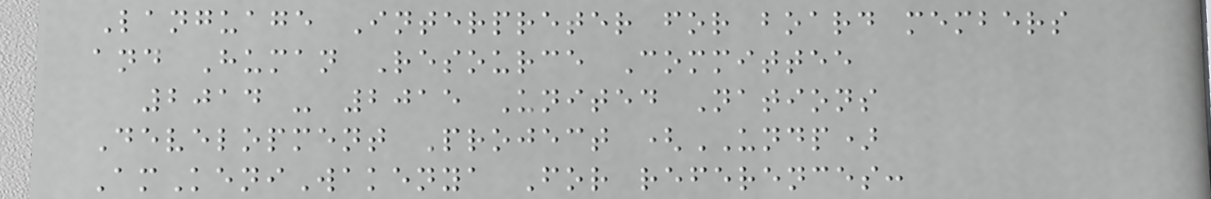Language Interpreter for board members
and Human Resource Committee
2014 - 2015 United Nations
Development Project (UNDP)
AmKeniWakenya For references:
